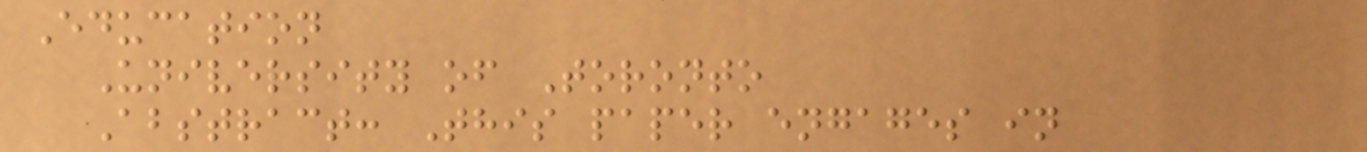Education
University of Toronto
Abstract: This paper engages in
